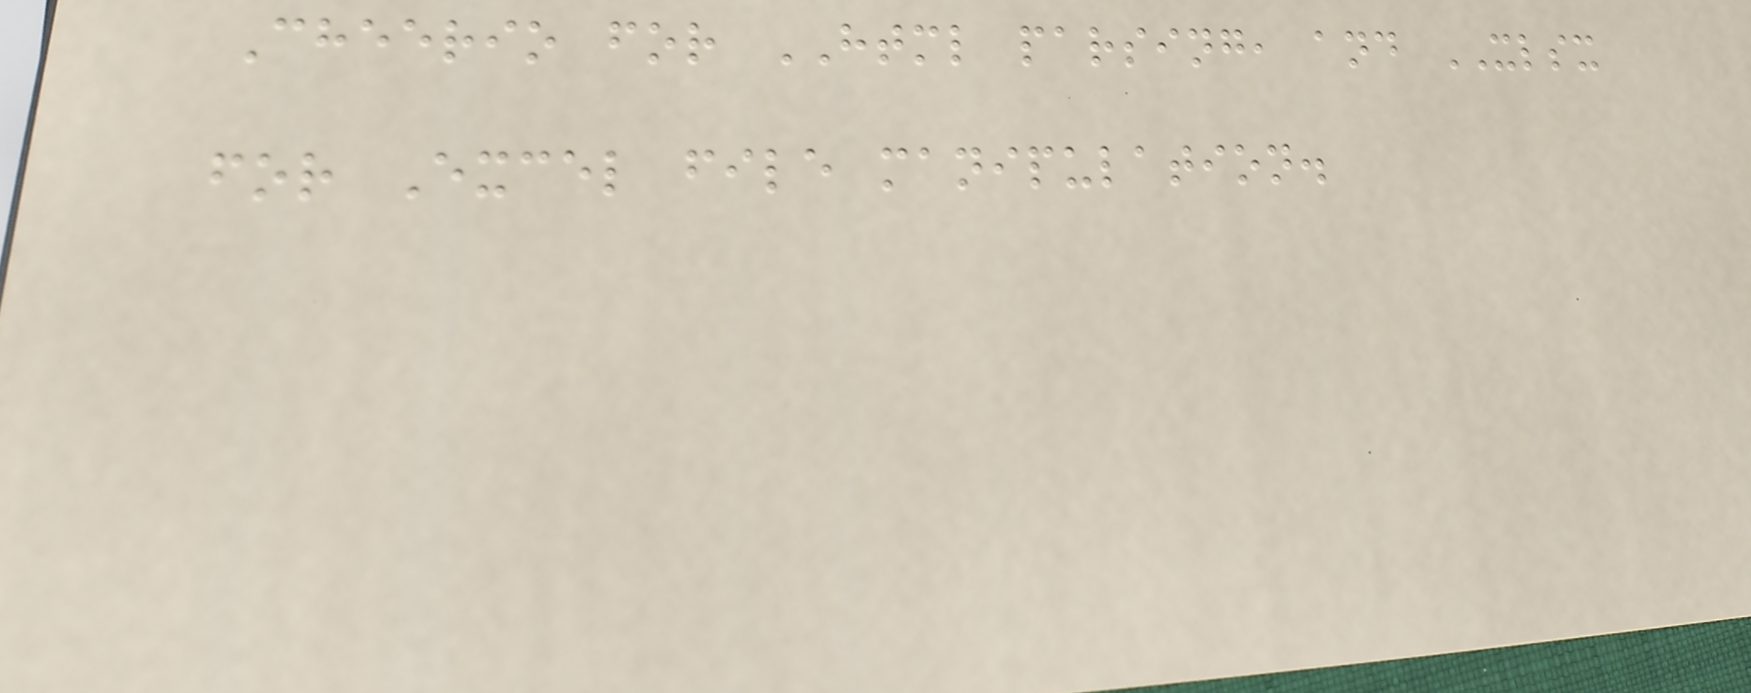Cheerio for HTML parsing, and XLSX
for Excel file manipulation.
